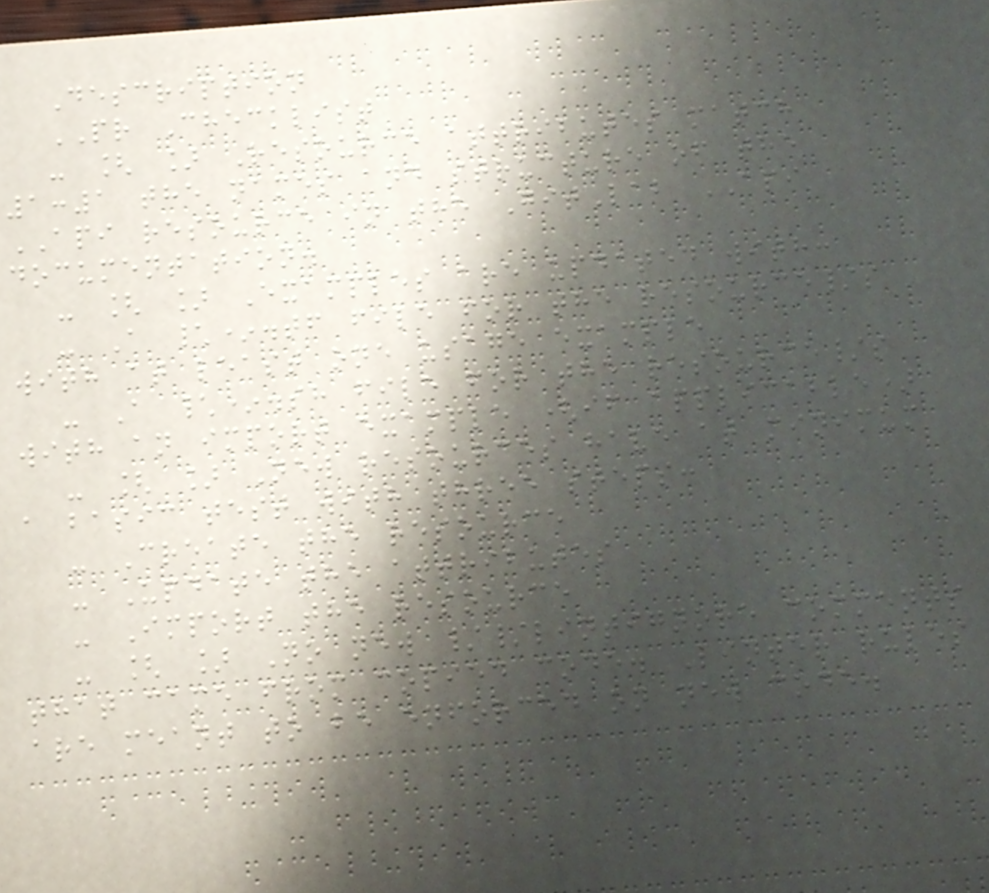Description
PR Checklist
- [ ] Resource attributes match
1:1 the names and structure of the
API resource in the GitLab API
documentation.
- [ ] Examples are updated with:
- A \*.tf file for the resource/s
with at least one usage example
- A \*.sh file for the resource/s
with an import example (if applicable)
- [ ] New resources have at minimum
a basic test with three steps:
- Create the resource
- Update the attributes
- Import the resource
- [ ] No new //lintignore comments
that came from copied code. Linter rules
are meant to be enforced on new code.
